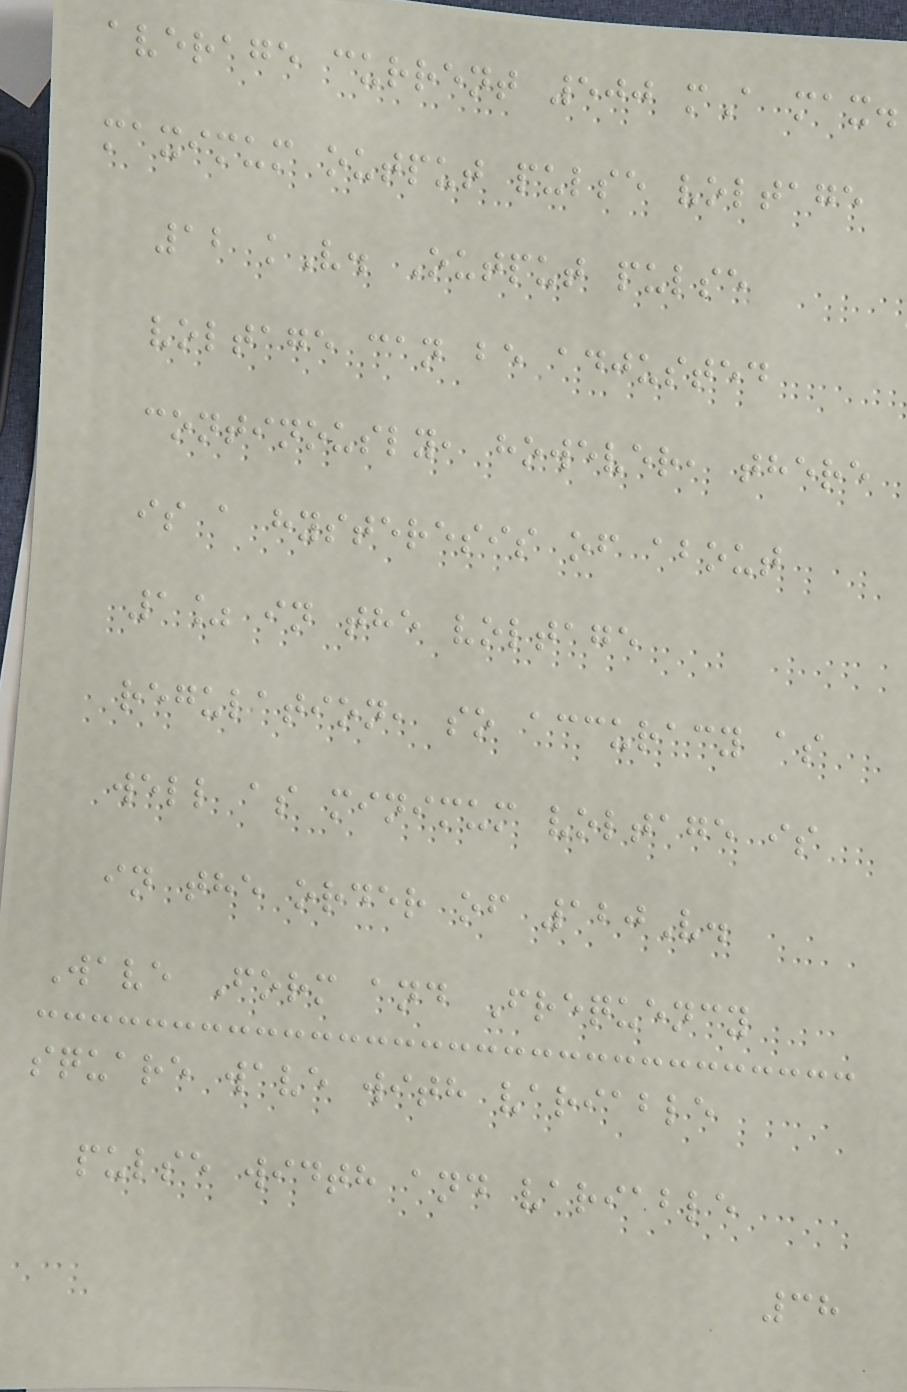average current 500 mA max.
maximum output pulse voltage
12 kV. Output pulse
voltage can be adjusted
continously, however, there
is a hysteresis of about
1% in the voltage
regulation, so accuracy as
well as minimum voltage is
in the order of 120V.
Wave Form and Frequency
square wave with variable
pulse width and variable
38
